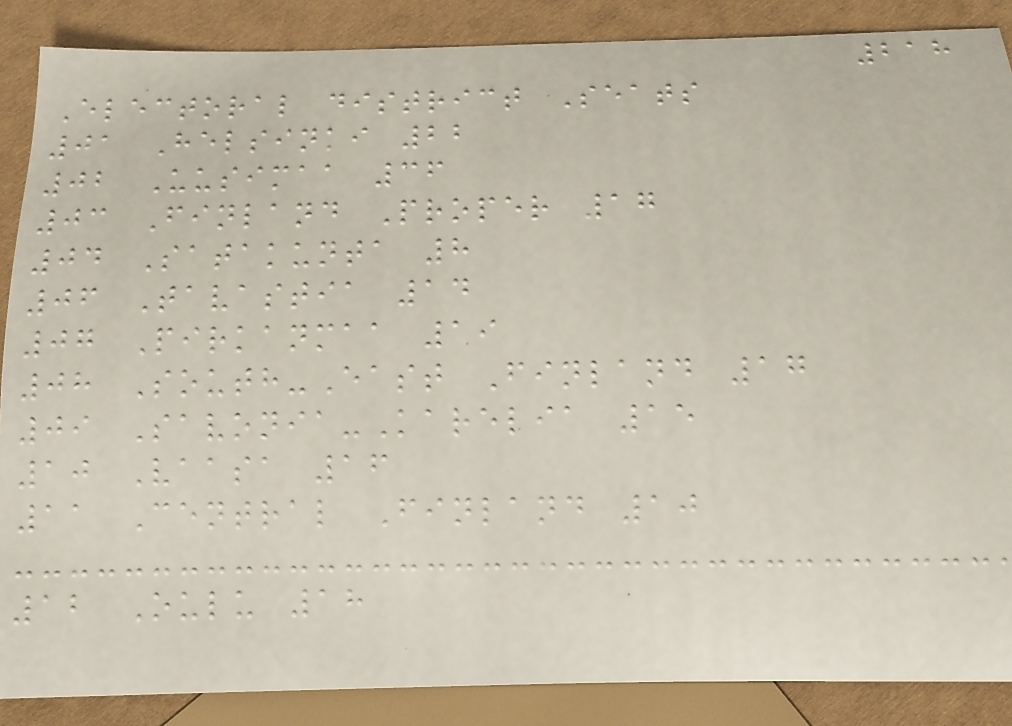218
Electoral district Seats
01 Helsinki 22
02 Uusimaa 36
03 Finland Proper 17
04 Satakunta 8
06 Tavastia 14
07 Pirkanmaa 19
08 South-East Finland 17
09 Savonia-Karelia 15
10 Vaasa 16
11 Central Finland 10
12 Oulu 18
